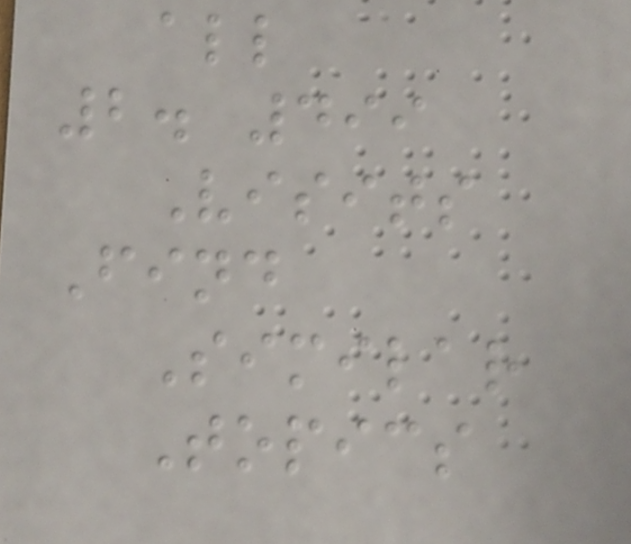all
2. 499
Visits
Find
Similar
Topics
